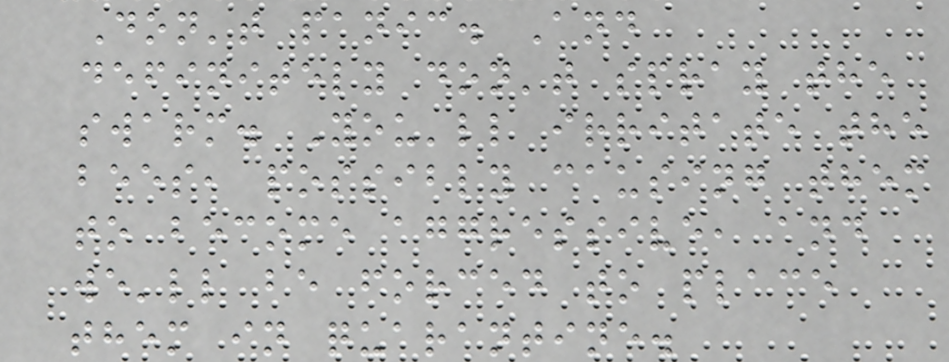Don't panic. And
definitely don't spray the
swarm. You'll irritate the
bees, possibly causing them
to become aggressive, and
we'll be forced to place
them in quarantine.
